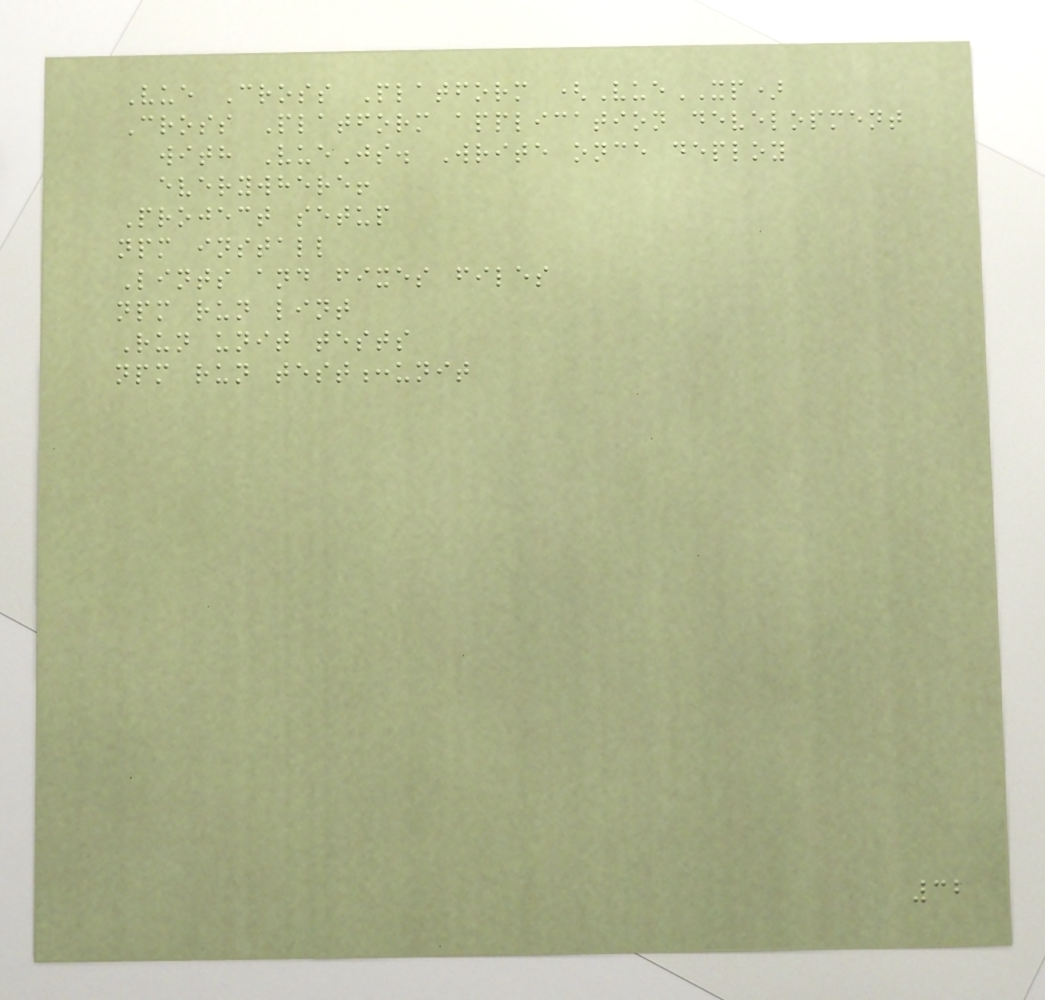Vue Cross Platform (VueXP)
Cross Platform application development
with VueJs. Write once deploy
everywhere!
Project setup
npm install
Lints and fixes files
npm run lint
Run unit tests
npm run test:unit
32
